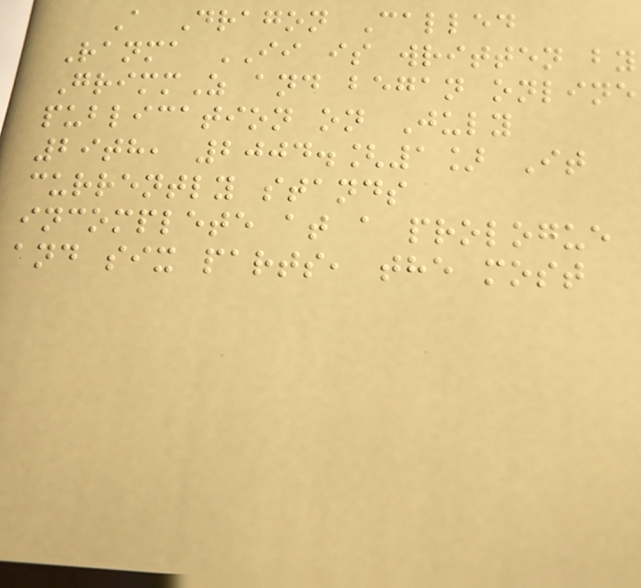A Dragon Called
Ranma II is written by
GrimmZ and began online
publication on July
29th, 2004.[1] It
currently stands
incomplete at a prologue
and six parts, the most
